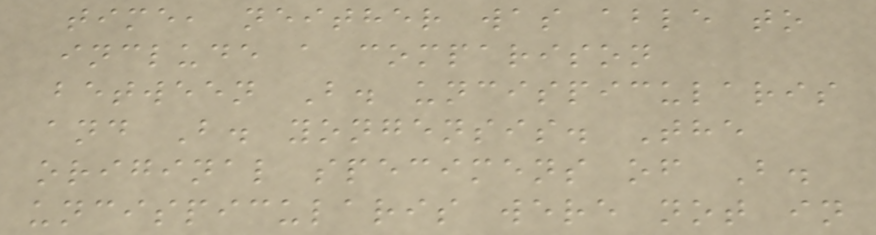time, neither was able to
include a comparison
between B. uncispicularis
and B. yongensis. The
original specimens of B.
uncispicularis were not in
